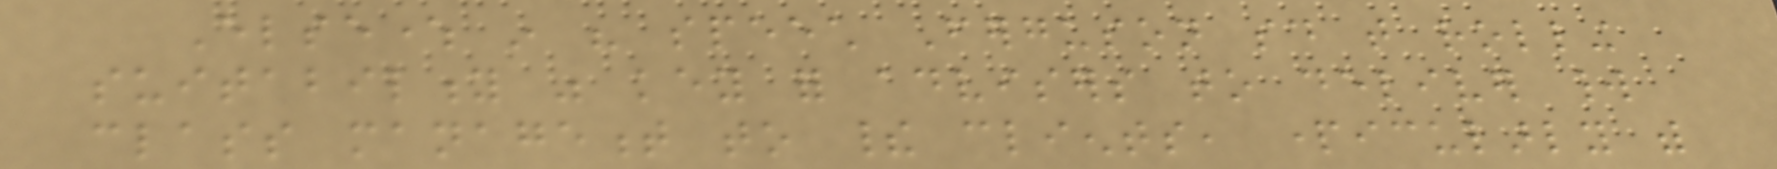Elsewhere in his speech Ferguson said that rolling
suitability was key for advisers to deliver world
class management to their clients, particularly with
